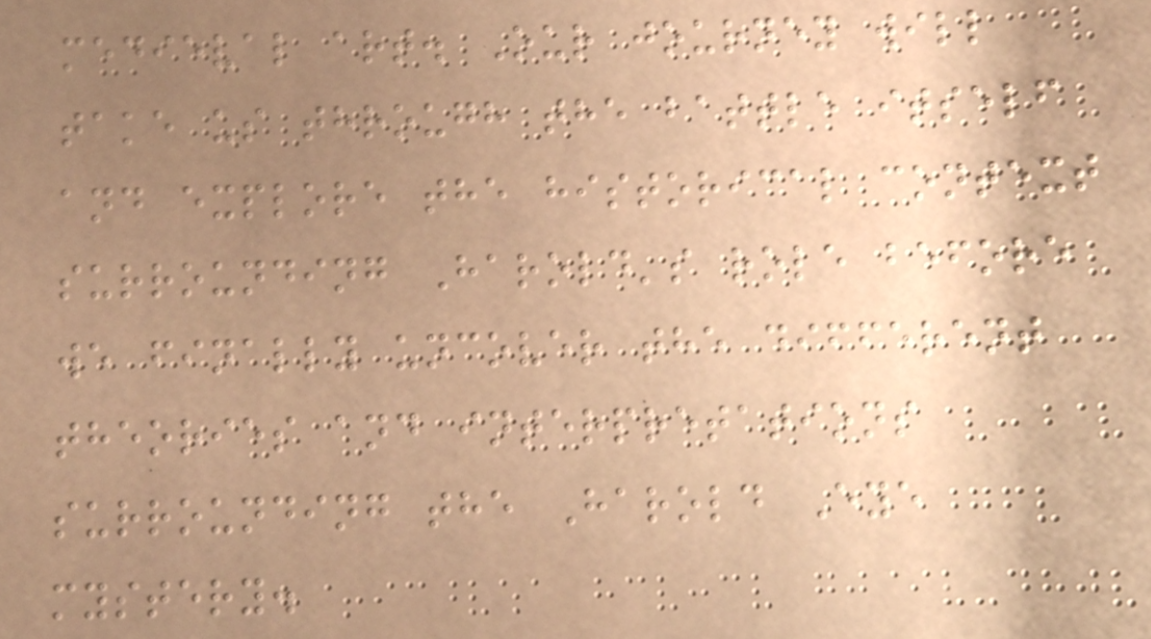medieval art. Our journey will
take us through the battle itself
and explore the historical context
surrounding Harold's role before
we finally uncover the different
theories and interpretations
surrounding the Harold Eye
mystery.
